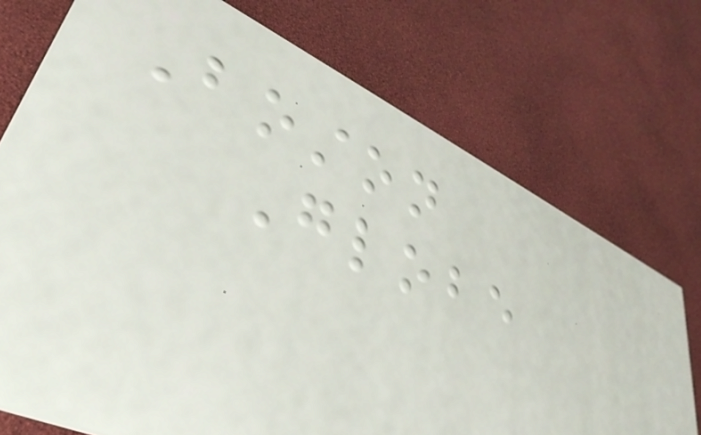Boston
Globe
